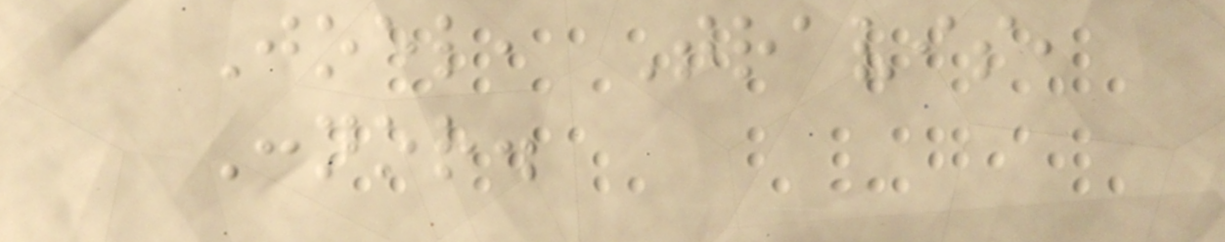Joel, Travis,
Connor.
